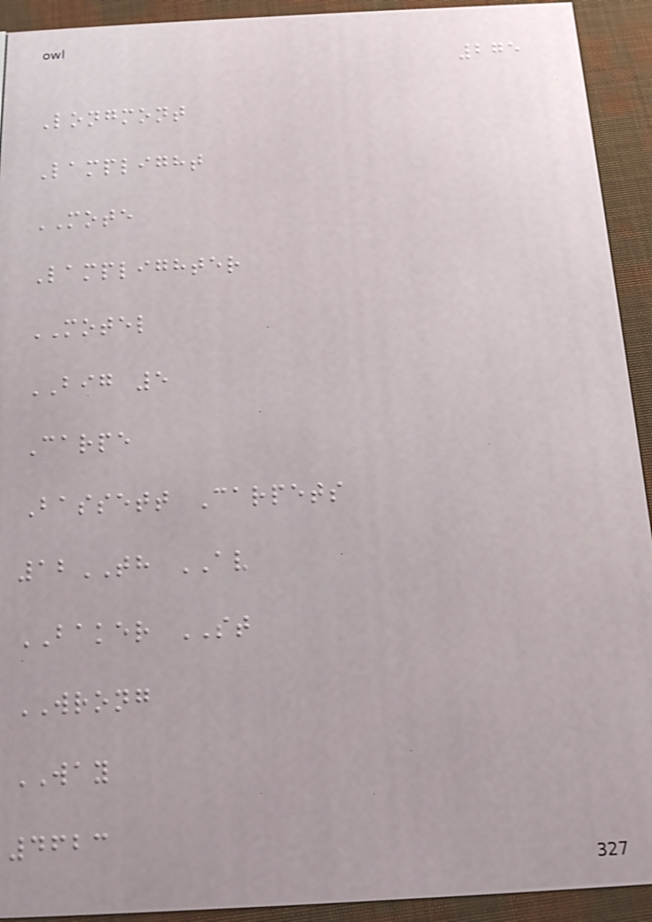275
Longmont
Lamplight
MOTE
Lamplighter
MOTEL
BIG 5
Carpe
Bassett Carpets
12TH AV
BAKER ST
WRONG
WAY
4623
